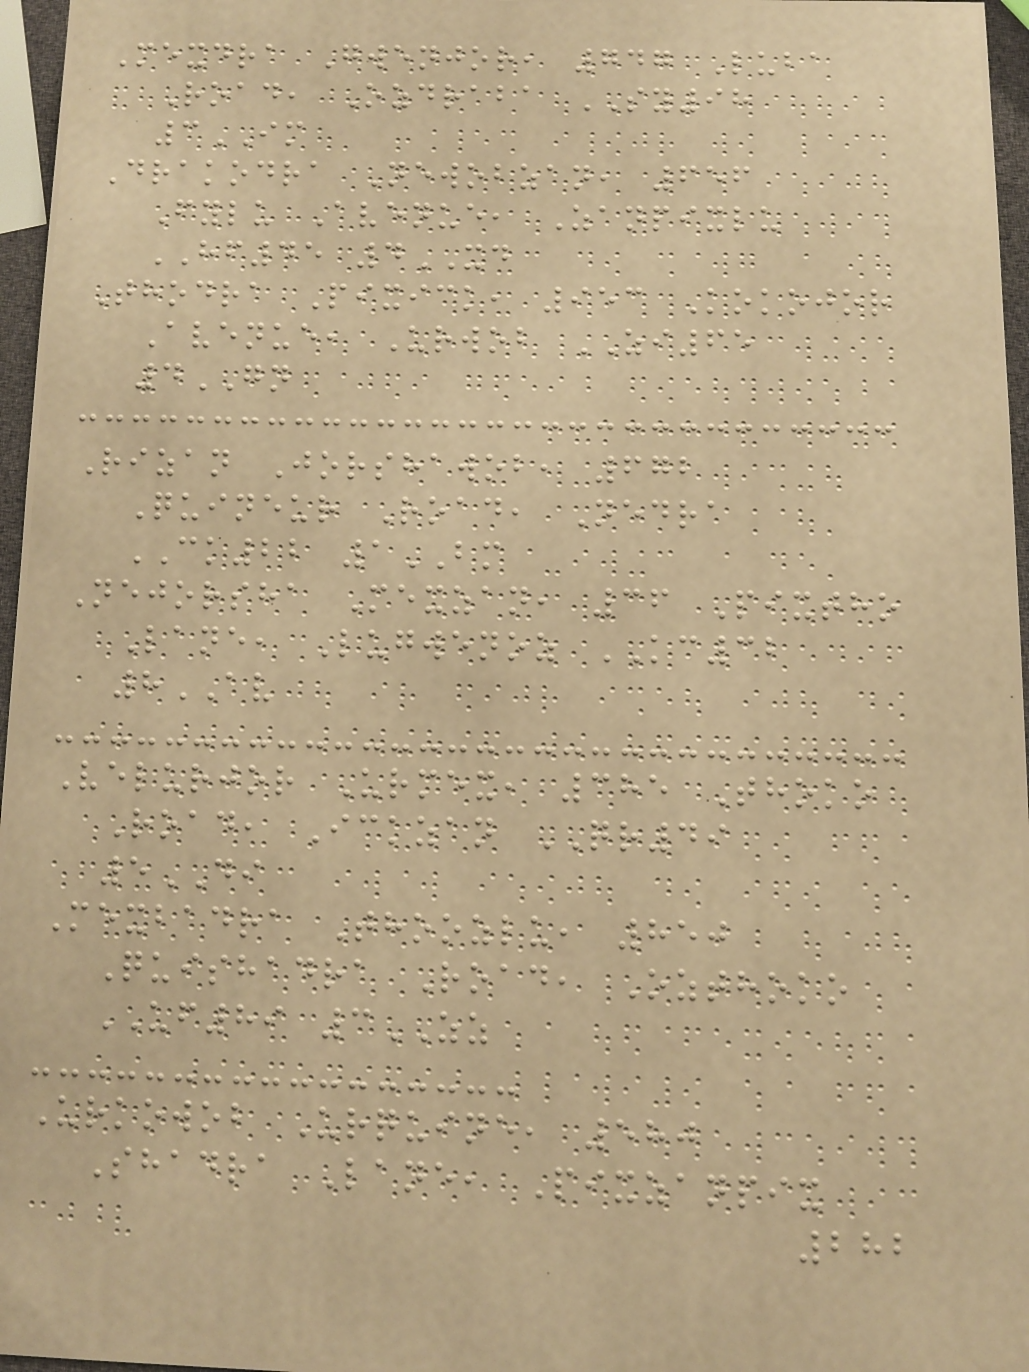Mexdra Gwenjor, 747 Luba
Road, Ozdraba SY98
3IM
Drakodra Newobzan, 656
Fylu Avenue, Zanpixlu
HF45 4XD
Thodra Pixick, 953 Kokojor
Avenue, Urwob ZI65
4GN
Rizan Jorshawob, 672
Quineur Road, Nedra
CK22 1BM
Nejorsha Mexzan, 36 Pixtho
Lane, Lugwenoz KC32
8AV
Velurjor Urmex, 385 Thoko
Road, Ickzan QR49
5DI
Mexbadra Thoozlu, 850
Quishadra Road, Ozthoko
UF89 3ZZ
Urkowob Urquine, 580
Shadra Lane, Pixzanpix
282
